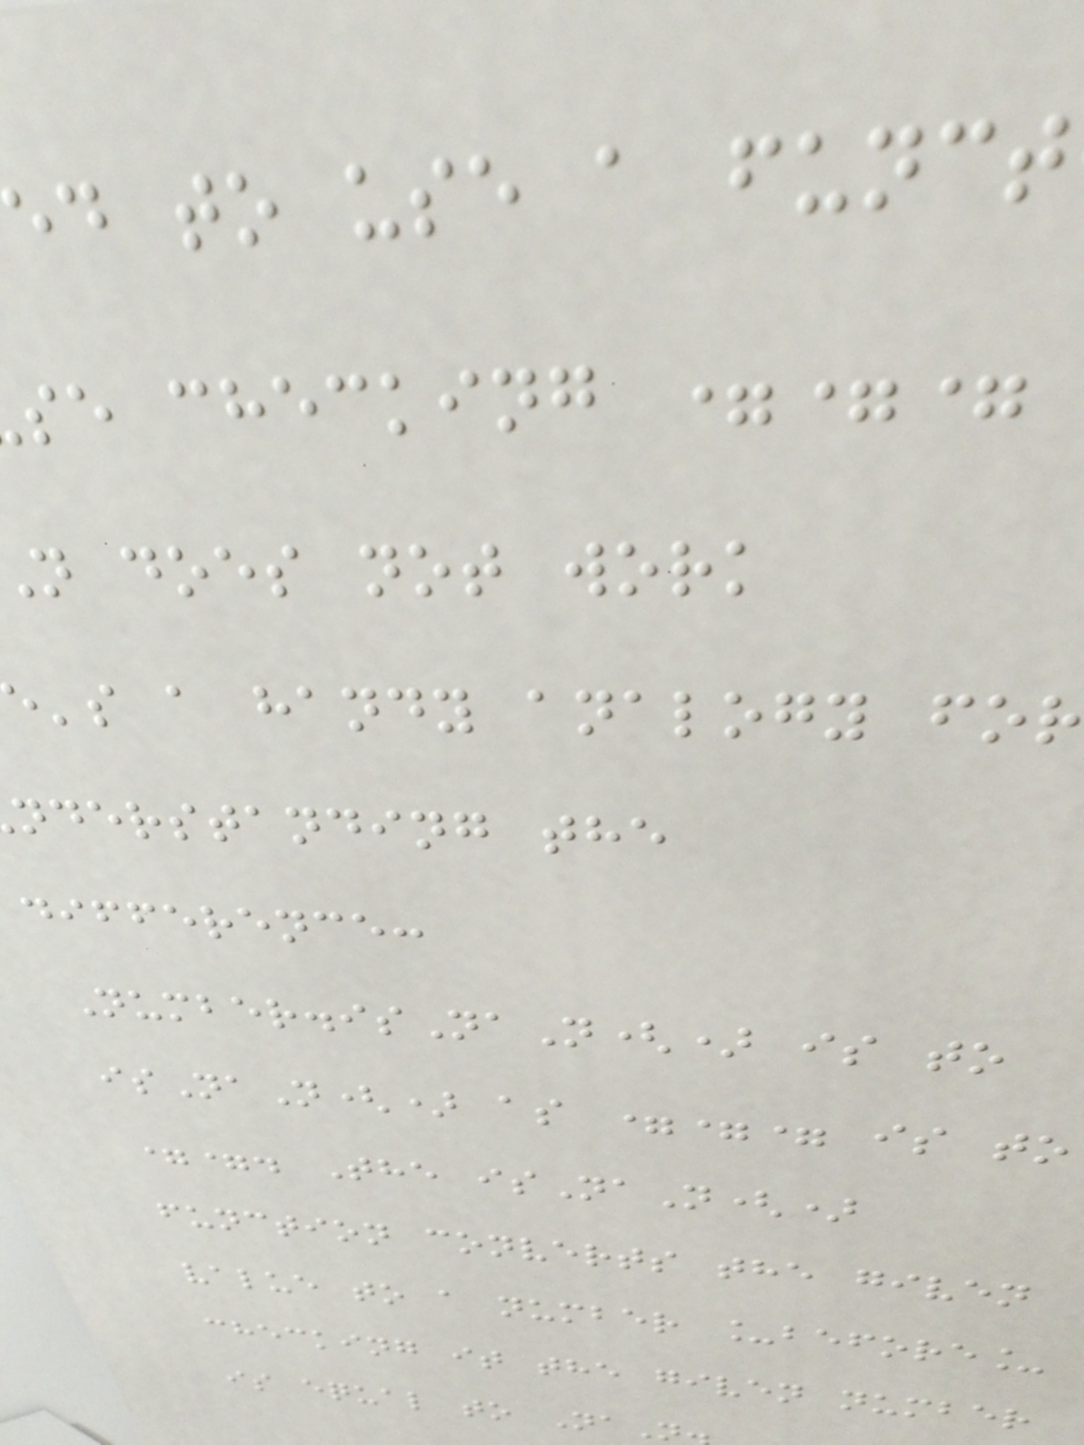ed to use a funct
se checking ===
n does not work
's a handy analogy fo
nderstanding the
difference:
Number.isNaN() is to
isNaN() as === is to
==. The isNaN()
function converts the given
value to a number _before_
checking it the given number
is equal to NaN
